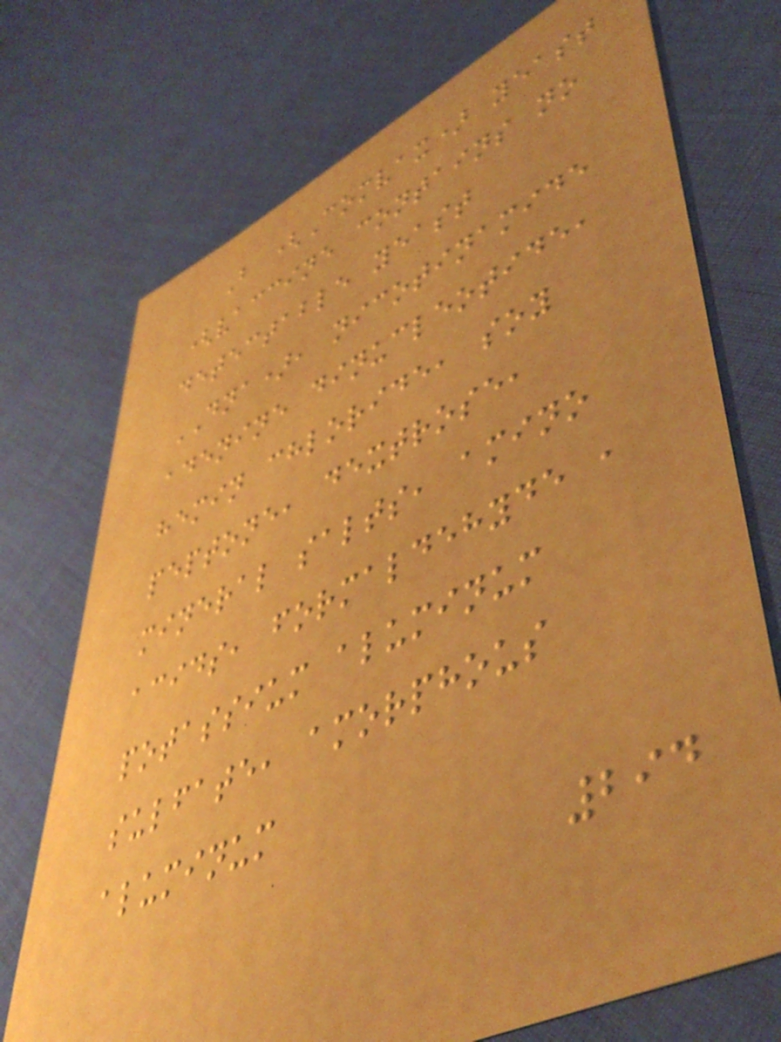B (Comvax) yeast
(vaccine contains no
detectable yeast
DNA), nicotinamide
adenine dinucleotide,
hemin chloride, soy
peptone, dextrose,
mineral salts, amino
acids, formaldehyde ,
potassium aluminum
sulfate, amorphous
aluminum
294
